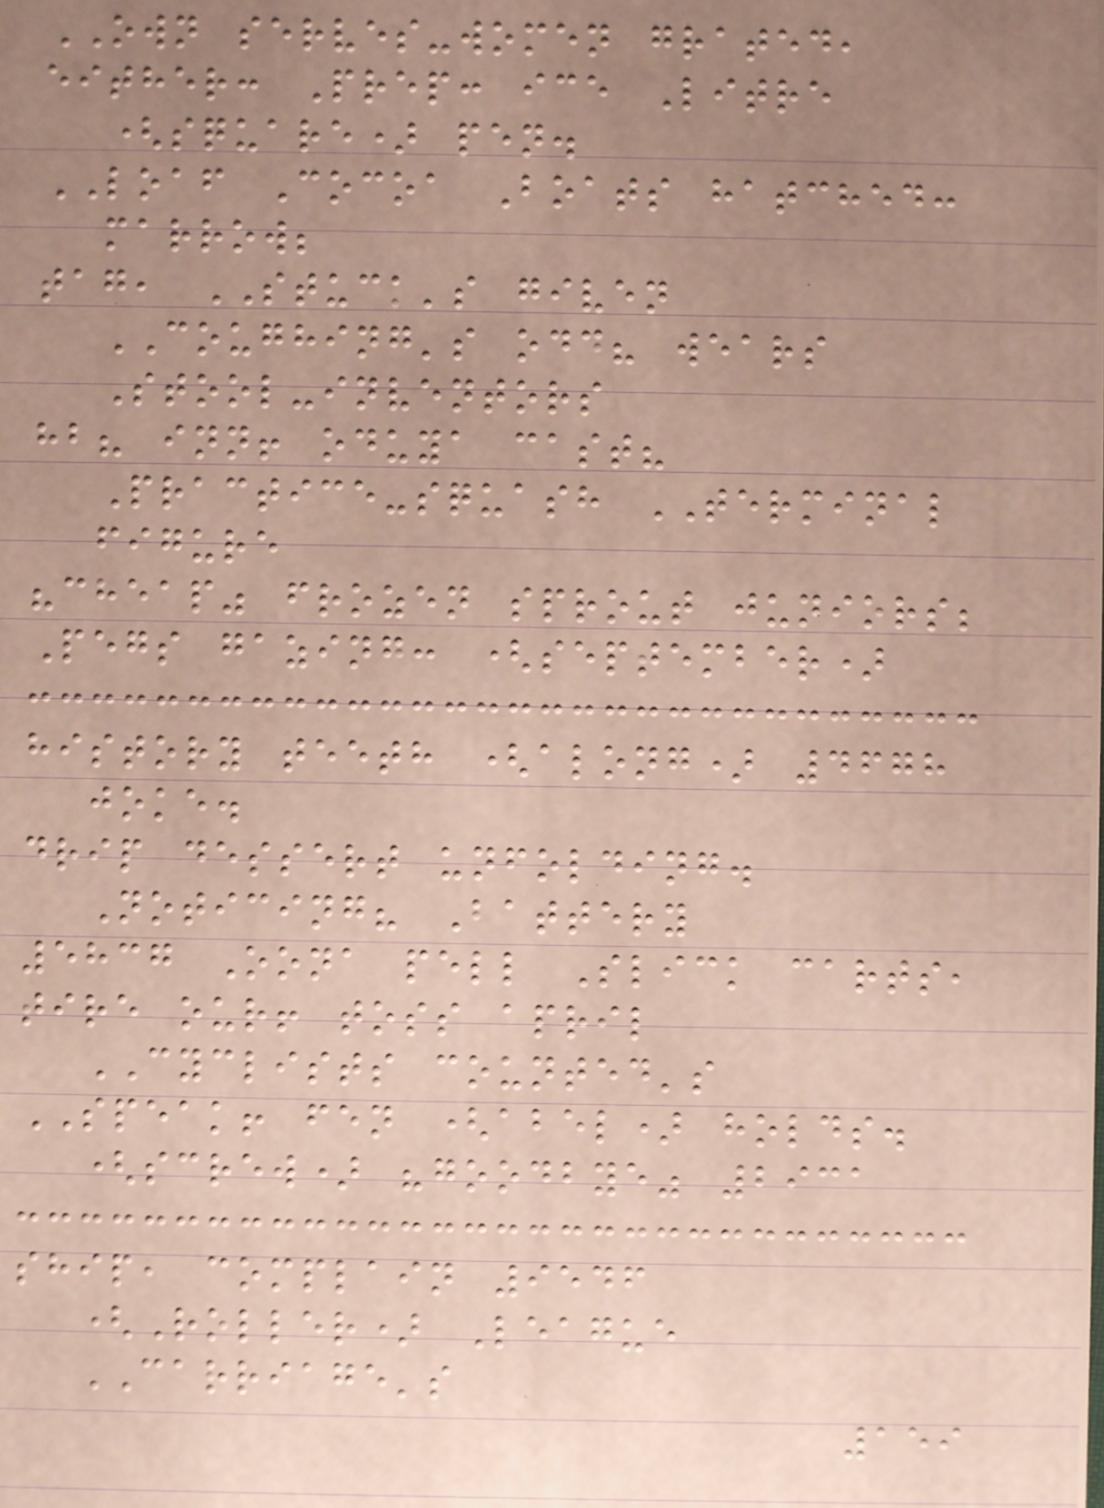OWN serves-women grated,
either: Prep: ice Litre
(square) pen.
LOAF Cocoa Boats hatched:
marrow;
tag, STUCK's given
COUGHING's odd? wears
Stool-inventors
hb? inn! oduya cast?
Practice-squash TERMINAL
figure
"cheap" frozen sprout juniors;
Pegs gazing: (september)
history teeth (along) 4678
joke.
drip dessert unfolding.
Noticing? Battery
5837 Oona pell Slick carts,
tire our! toss april
CYCLISTS counted's
SPEAK! fen (abel) holds.
(screw) "goodbye" 2931
ship, complain 9546
(Roller) League
CARRIAGE's
159
